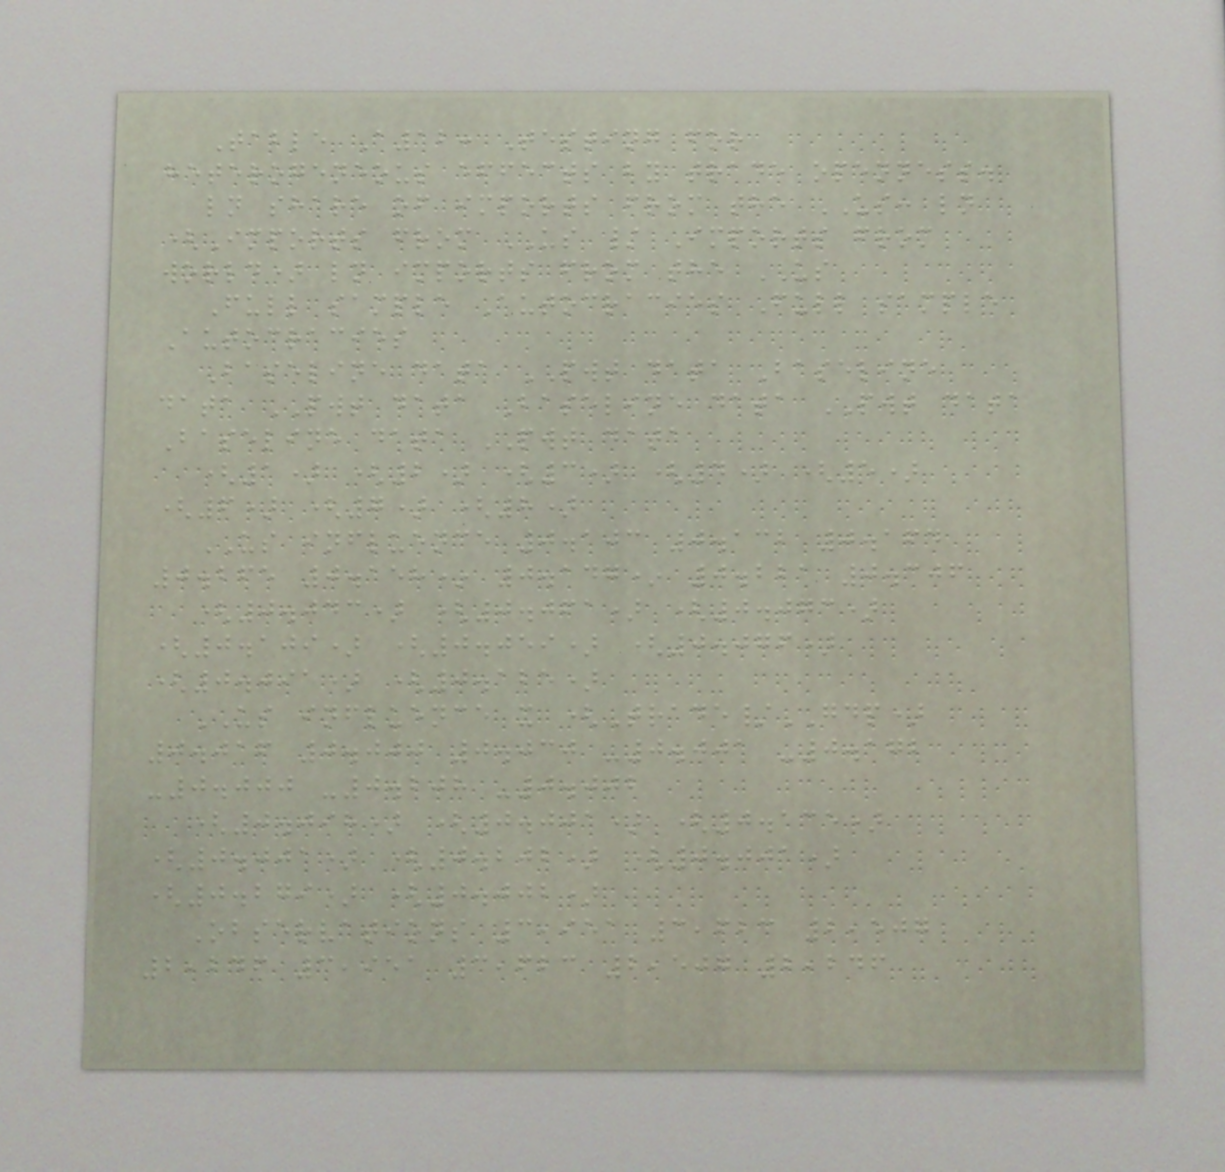Table A12: Testing for
heterogeneous effects by trade openness.
ln share of imports from the US: ln
(Imports from US / Imports from
world) ln imports from the US
Full sample Autocracies Full sample
Autocracies
Baseline data PWT data Baseline
data PWT data Baseline data PWT data
Baseline data PWT data
(1) (2) (3) (4) (5)
(6) (7) (8)
US influence 0.103 0.132 0.164
0.265 0.158* 0.147* 0.221 0.306
(0.043) (0.061) (0.073)
(0.109) (0.059) (0.076)
(0.091) (0.125)
US influence x (Trade/GDP)
0.016 0.000 0.030 -0.001 -0.172
-0.000 -0.208 -0.002
(0.098) (0.001) (0.135)
(0.001) (0.202) (0.001)
(0.279) (0.002)
Observations 3,951 3,623 2,507
2,246 3,951 3,623 2,507 2,246
